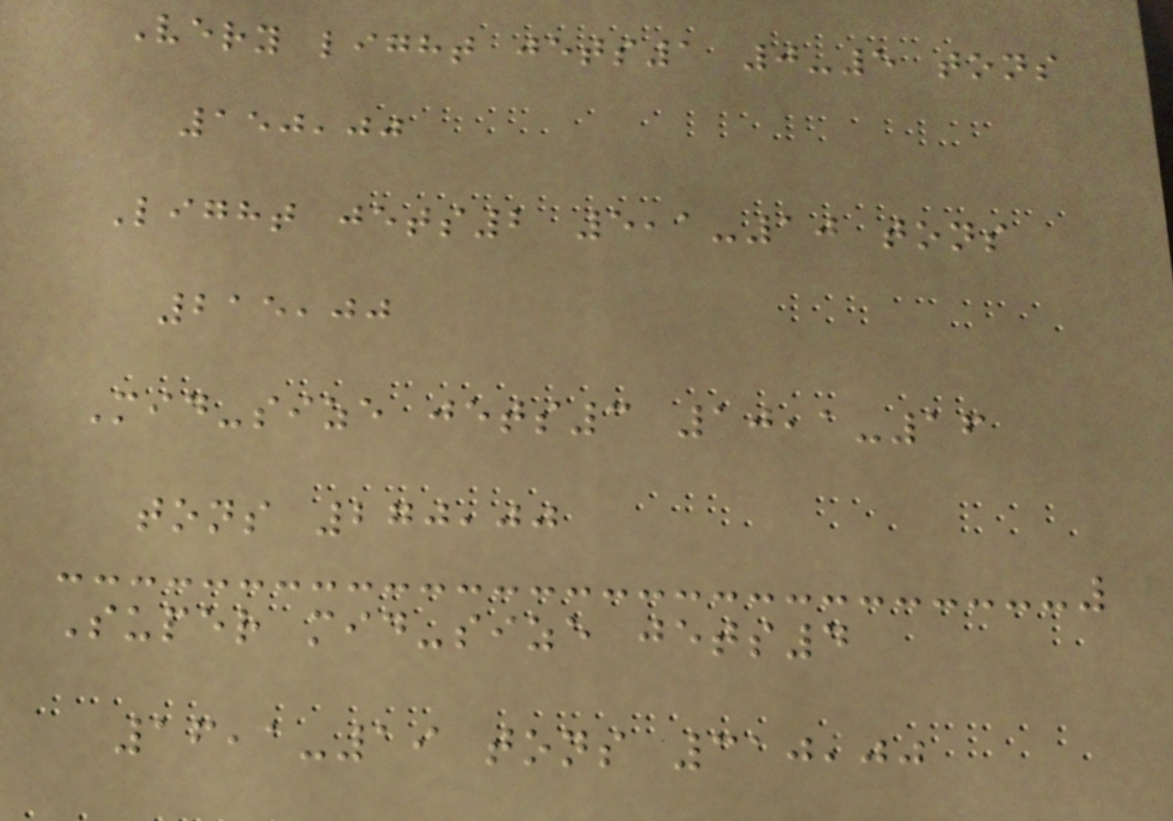Very light jets1 0-5 tons
150,00
Light jets2 5,1-10 tons
215,00
Mid-size jets3 10,1-16
tons 270,00
Super mid-size jets4
16,1-19 tons 310,00
